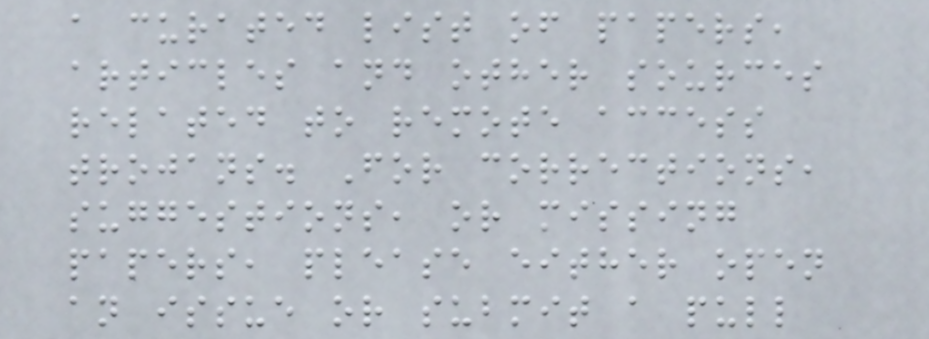a curated list of papers,
articles and other sources
related to remote access
trojans. For corrections,
suggestions, or missing
papers, please either open
an issue or submit a pull
